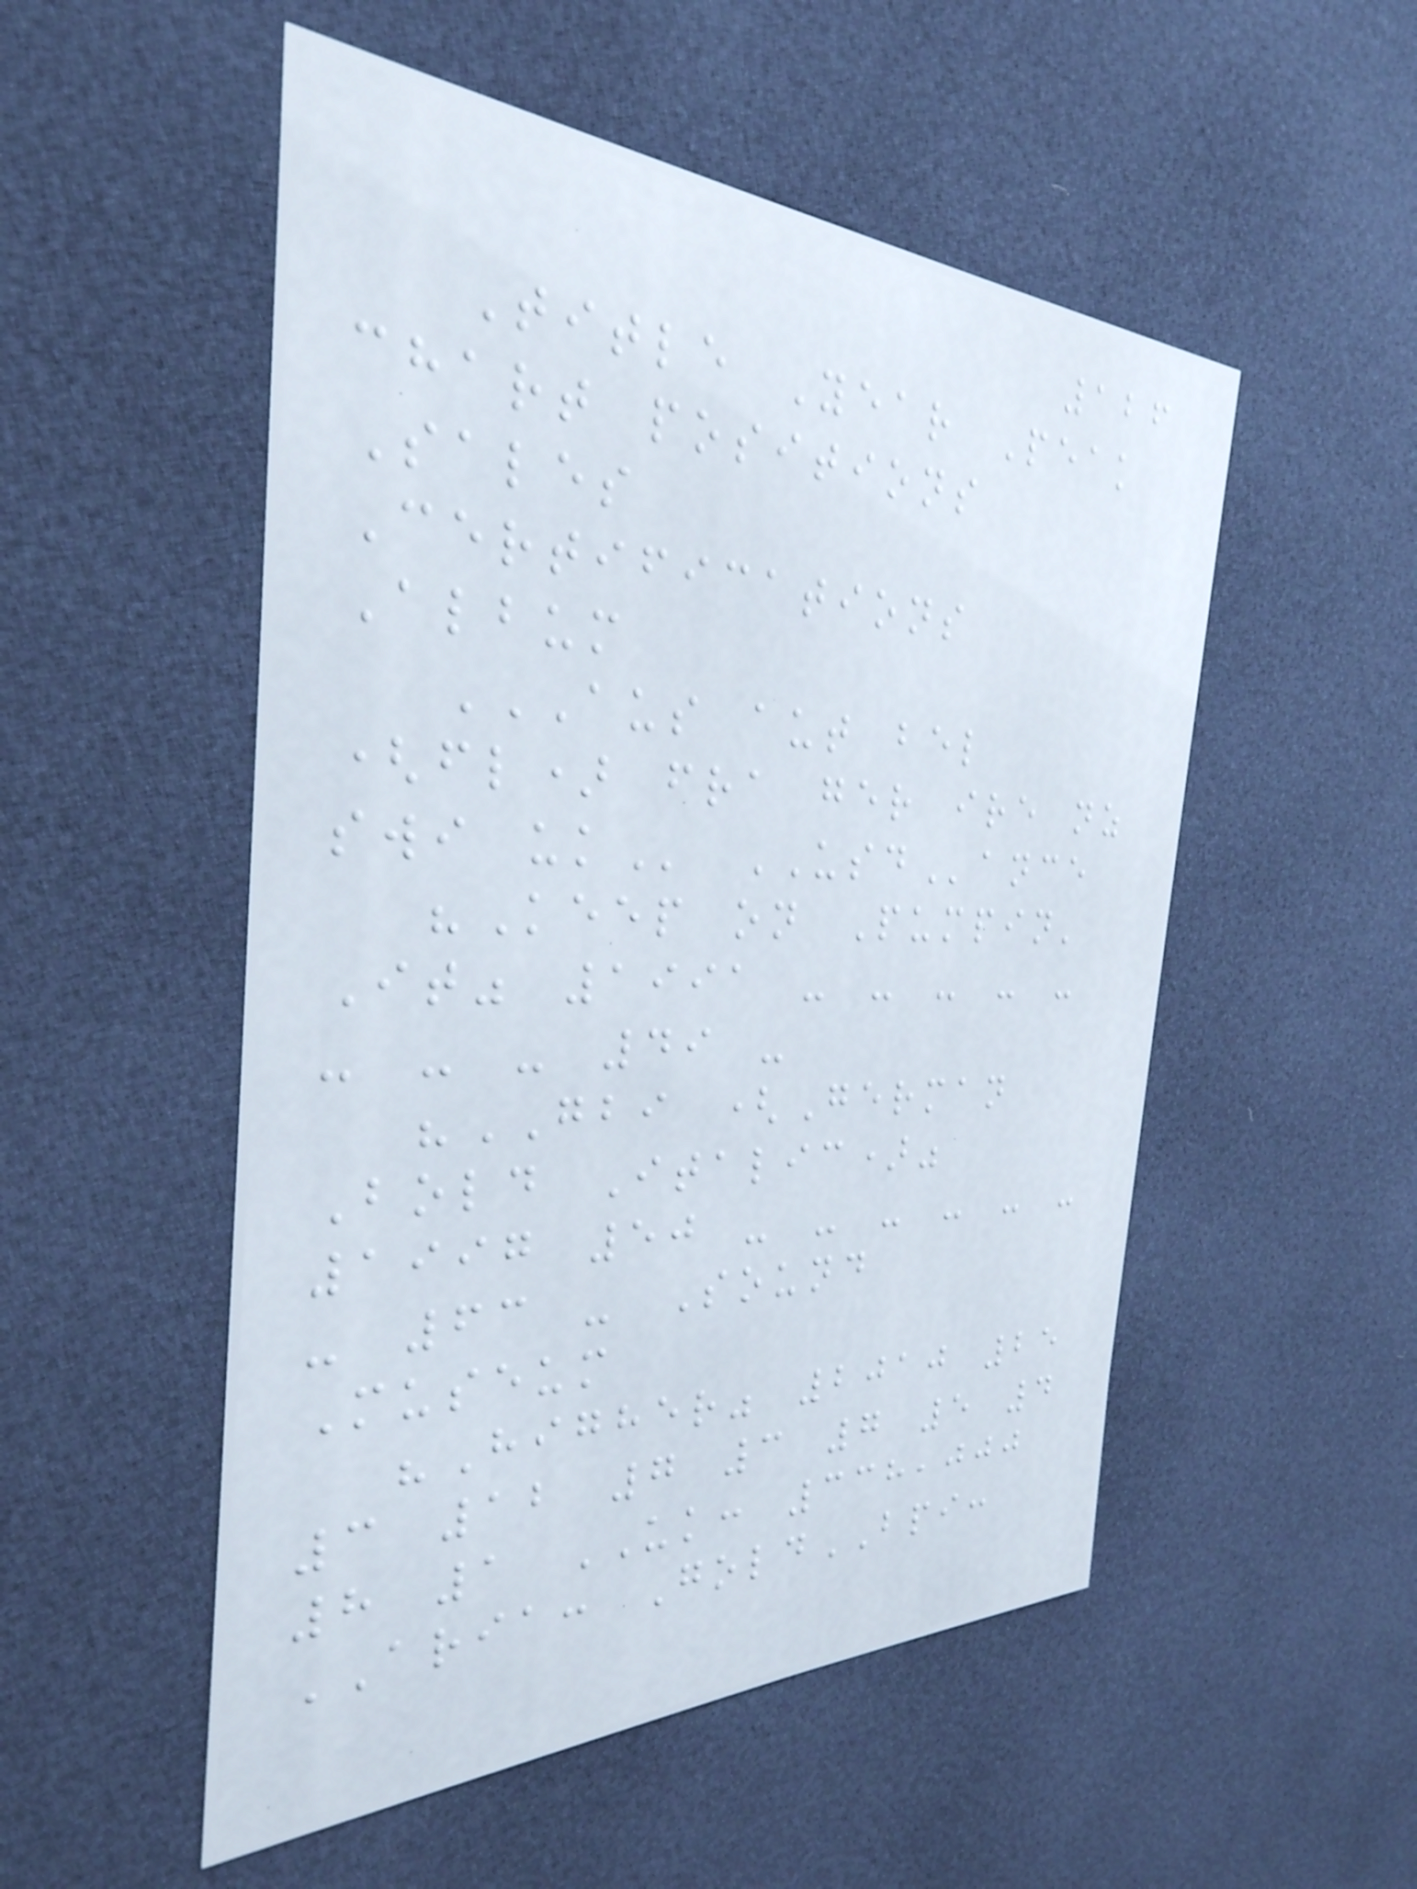126
Title Year Peak
chart positions
Sales
Certifications
Album
AUS AUT BEL
(FL) FRA GER IRE NZ
SWI UK USDance
"Keep on Pumpin'
It" 1991 - - - - -
- - - 49 -
"GBI (German
Bold Italic)"
1997 50 - - - - - -
- 63 - Sound
Museum
"Higher" 2010 25
3 12 7 3 7 5 4
8 1 UK: 338,000
ARIA: GoldBPI:
